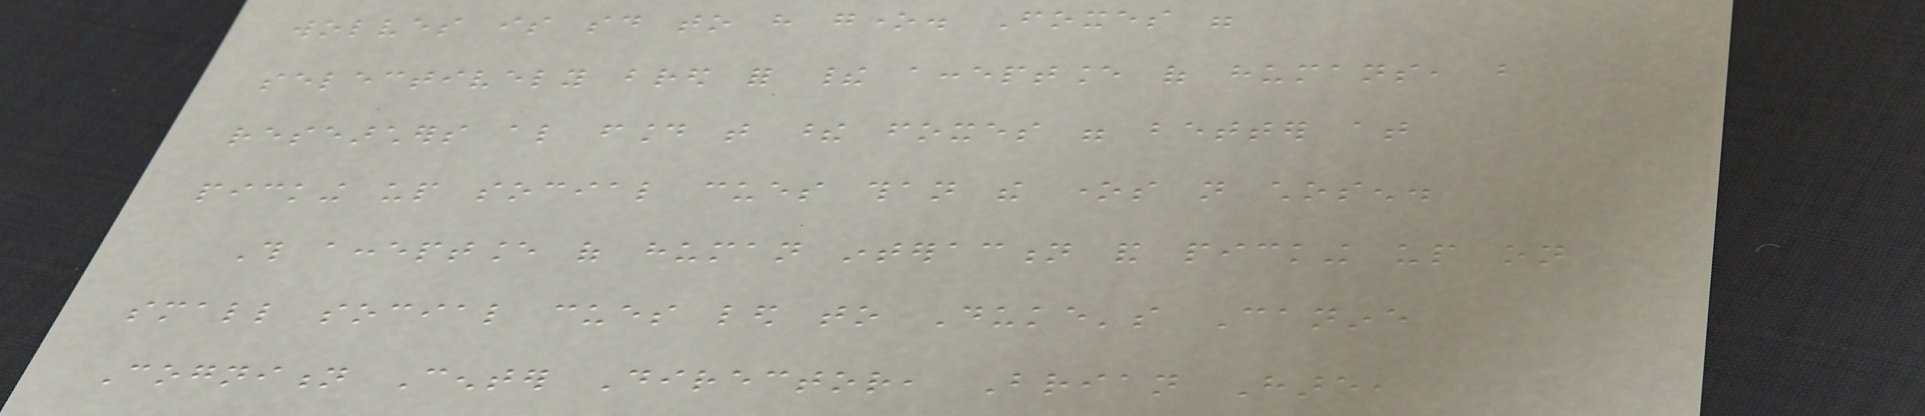wolves is said to have gone. Foxes were
selectively bred for their acceptance of humans, but
researchers also found that these foxes were better at
picking up social cues than the ones not chosen.
This acceptance of human interaction and picking up on
small social cues led to Duke's Canine
Cognition Center Director, Brian Hare,
